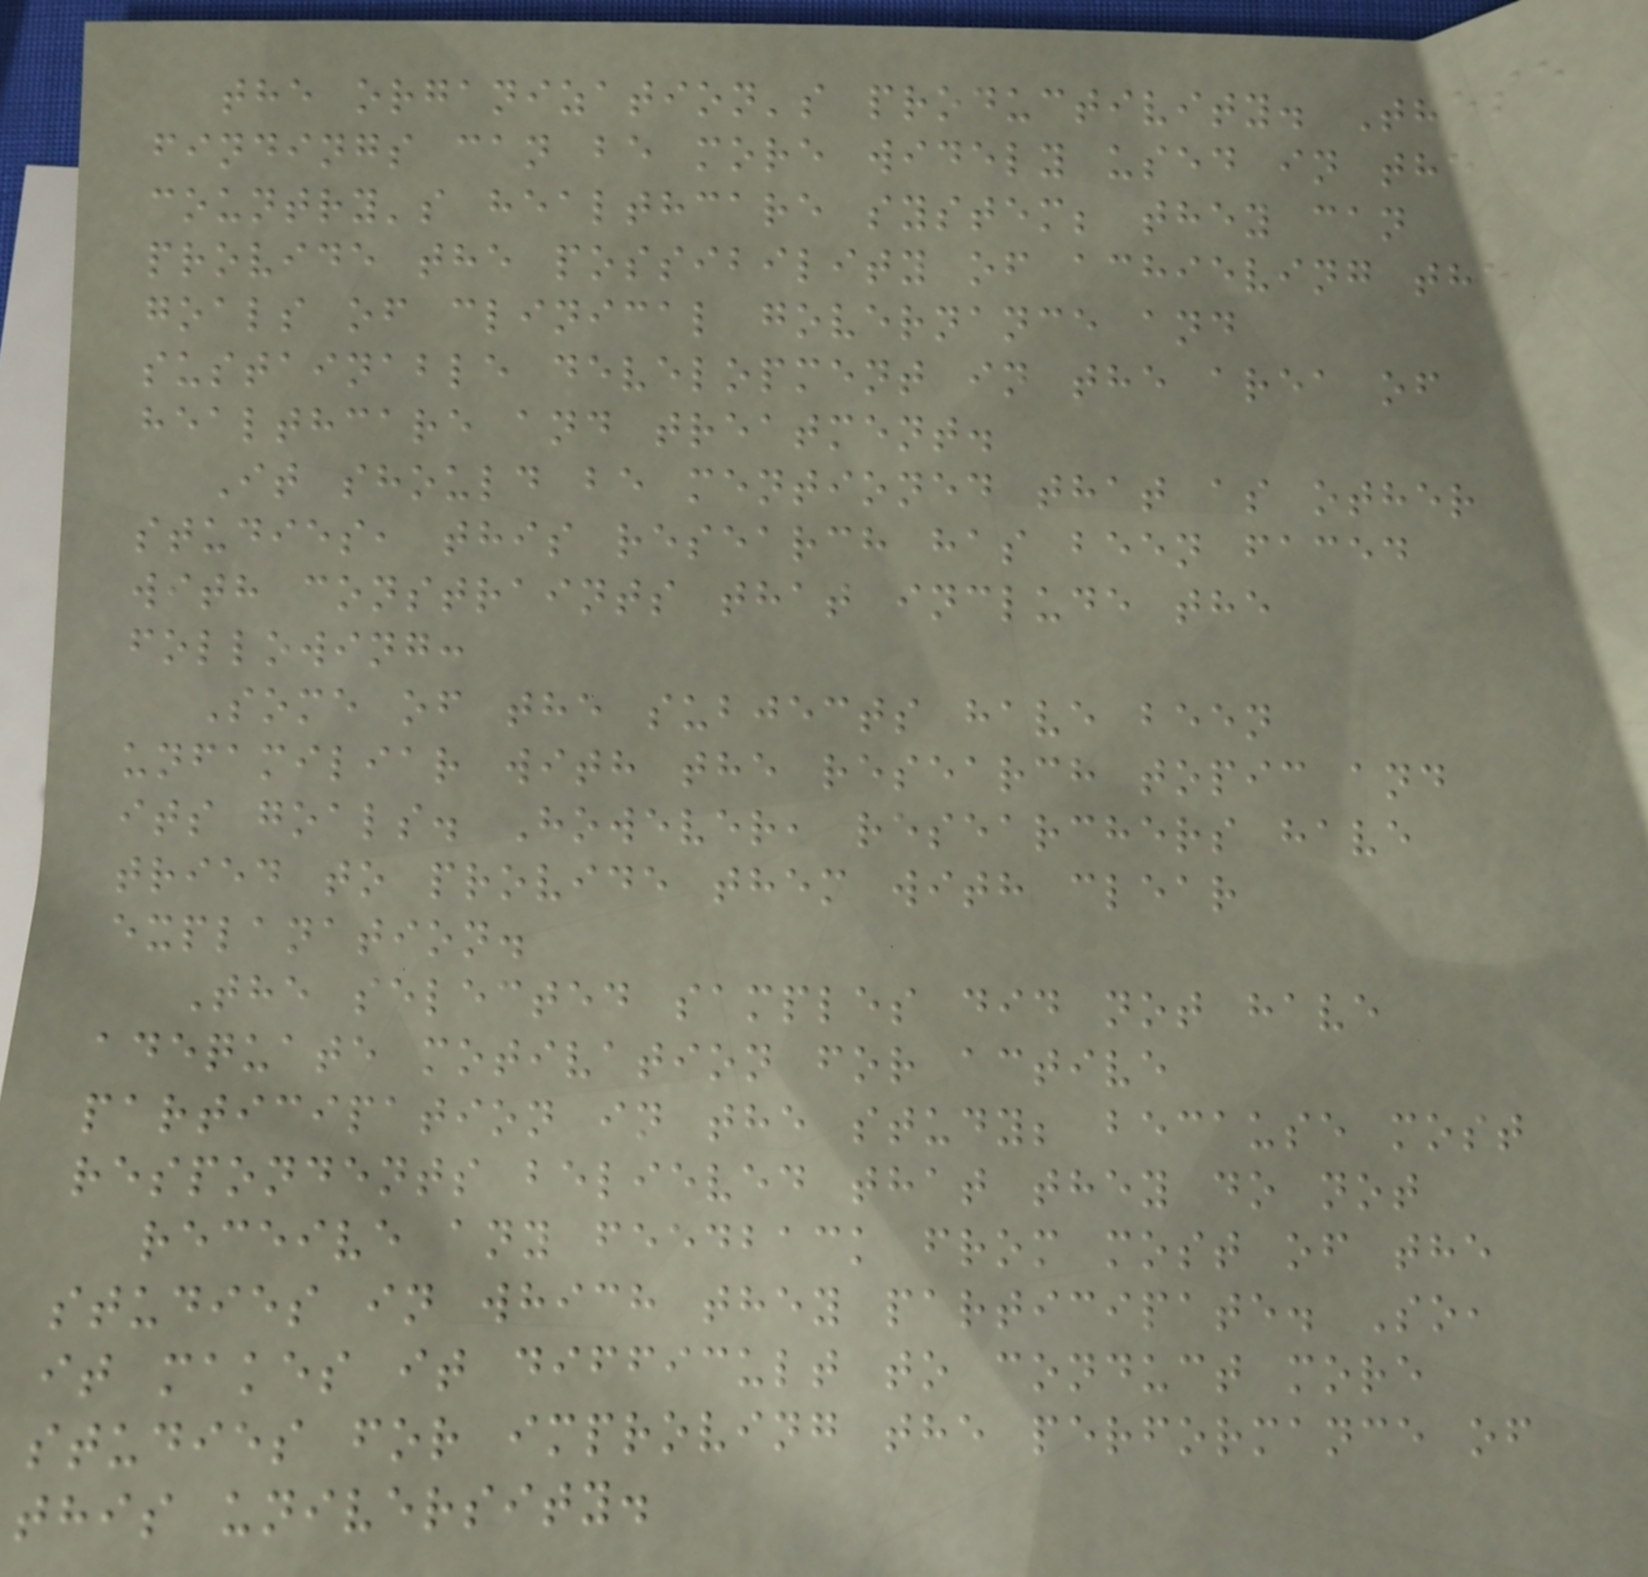the organization's productivity. These
findings can be more widely used in the
country's healthcare system; they can
provide the possibility of achieving the
goals of clinical governance and
sustainable development in the area of
healthcare and treatment.
It should be mentioned that as other
studies, this research has been faced
with constraints that include the
following:
Some of the subjects have been
unfamiliar with the research topic and
its goals. However, researchers have
tried to provide them with clear
explanation.
The selected samples did not have
adequate motivation for active
participation in the study; because most
respondents believed that they do not
receive any feedback from most of the
studies in which they participate. So,
it makes it difficult to conduct more
studies for improving the performance of
this university.
